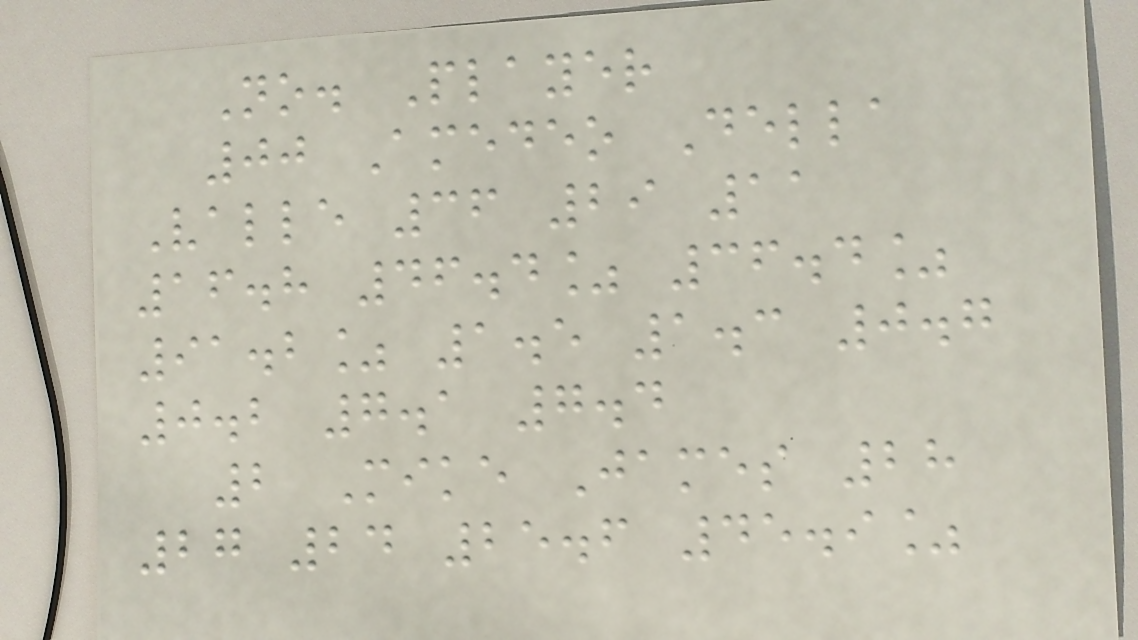No. Player
00 Amedeo Della
Valle 36 29 11
16.8 46.4% 36.4%
91.2% 1.5 1.3 0.7
0.2 7.1 7.4
2 Mike James 28
27 24 25.6 45.9%
